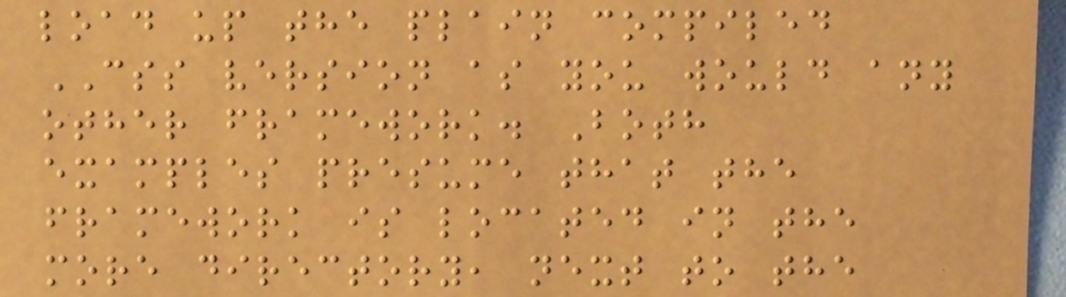load up the plain compiled
CSS version as you would any
other framework. Both
examples presume that the
framework is located in the
more directory, next to the
